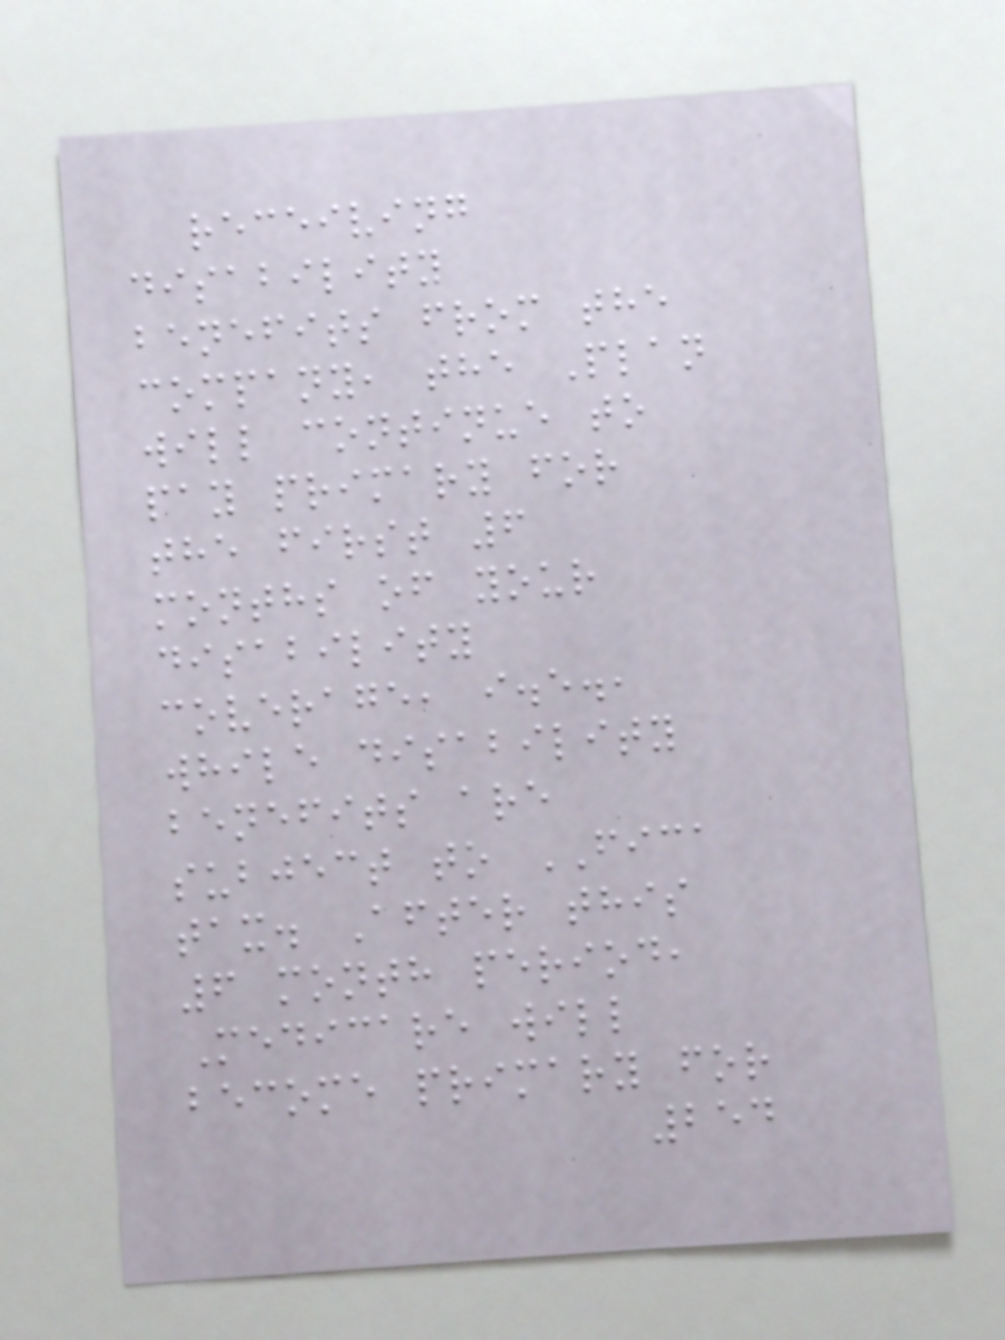receiving
disability
benefits from the
company, the Plan
will continue to
pay primary for
the first 6
months of your
disability
coverage, i.e.,
while disability
benefits are
subject to FICA
tax. After this
6 month period,
Medicare will
become primary for
254
